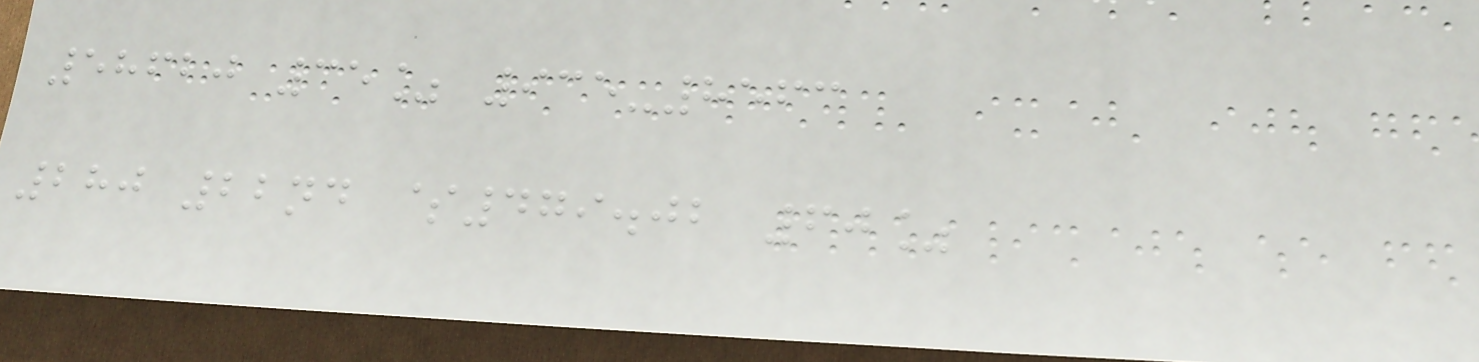58620 35% 935-8563
280 22nd $479.02 60%
